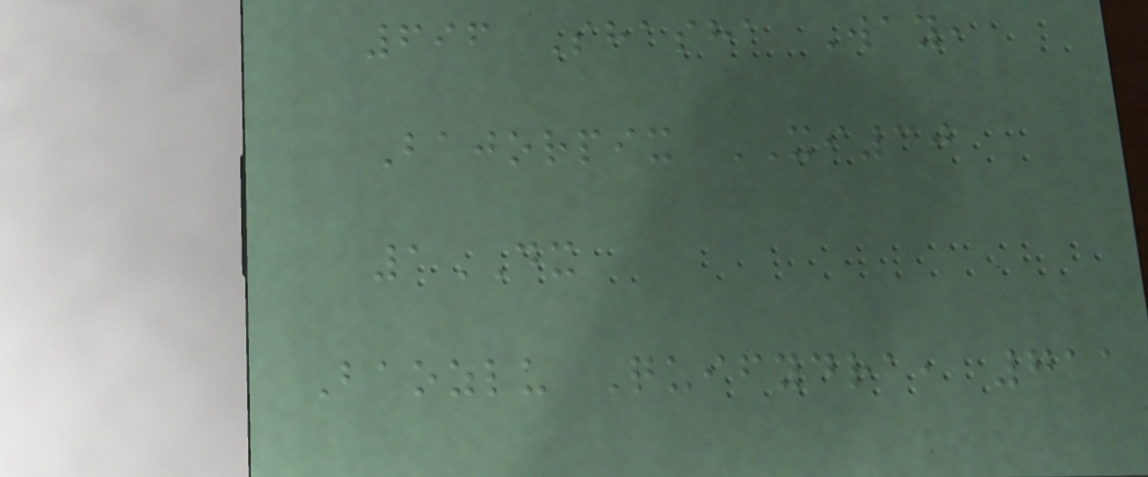696 Shasha Way,
Bajorpix XI30
1DX
Baozlu Quifydra, 711
